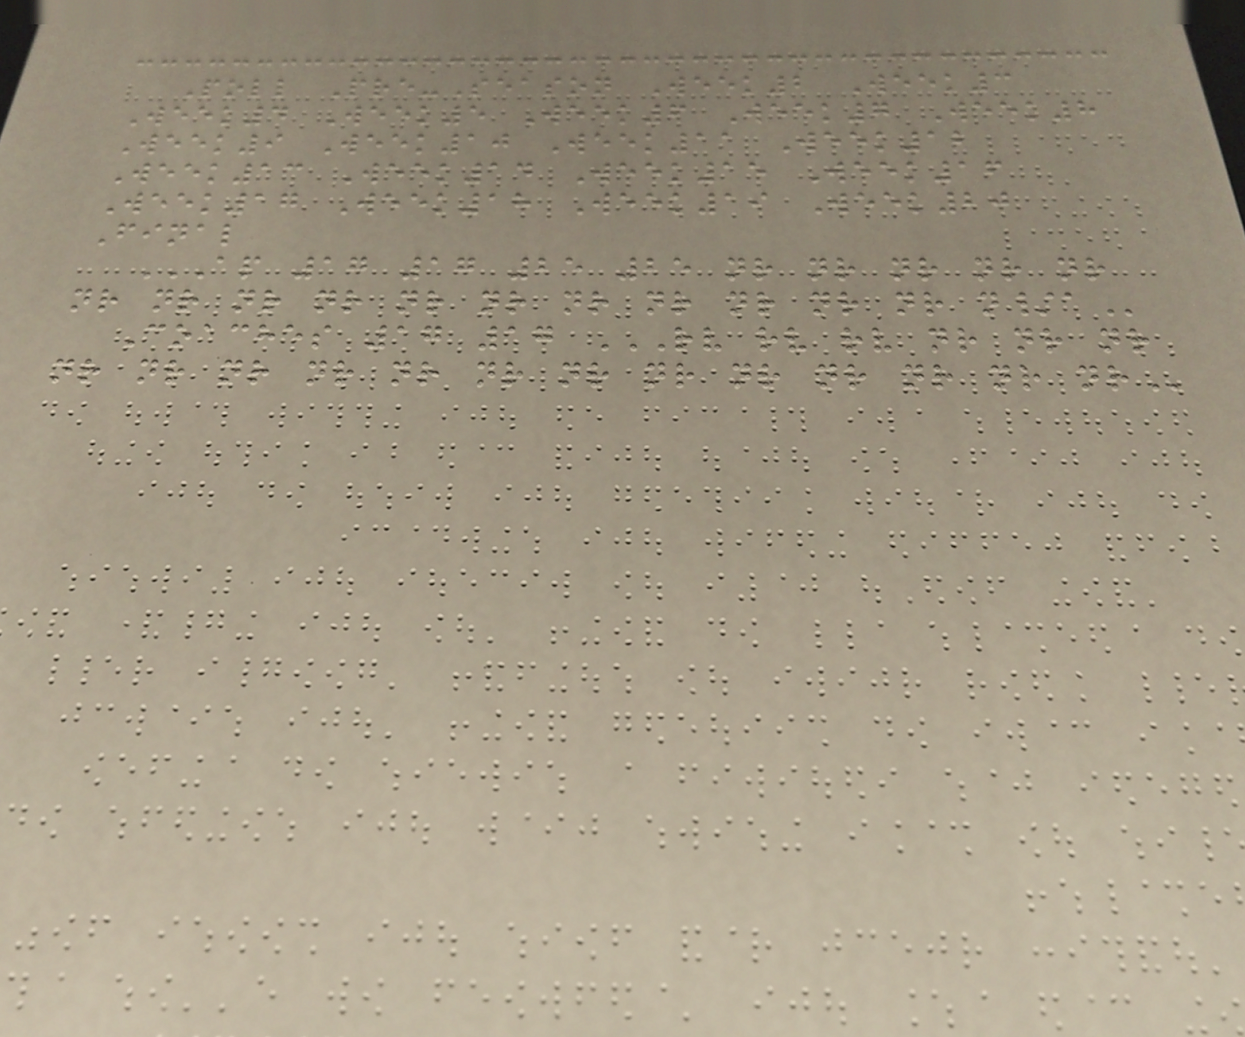Poll Pre-Season Week2 Week3
Week4 Week5 Week6 Week7 Week8
Week9 Week10 Week11 Week12
Week13 Week14 Week15 Week16
Week17 Week18 Week19 Week20
Final
AP 17 17 25 25 NR NR NR NR NR
NR NR NR NR NR NR NR NR NR NR NR N/A
Coaches 17 17 RV RV RV NR NR NR
NR NR NR NR NR NR NR NR NR NR NR NR NR
